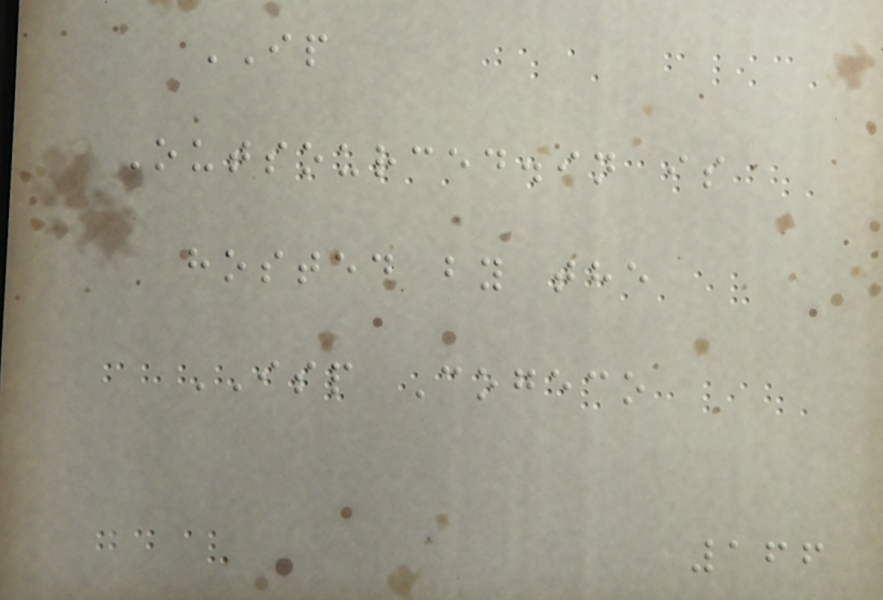IP
Outsourced.in is
hosted by the
ISP Cogeco
166
